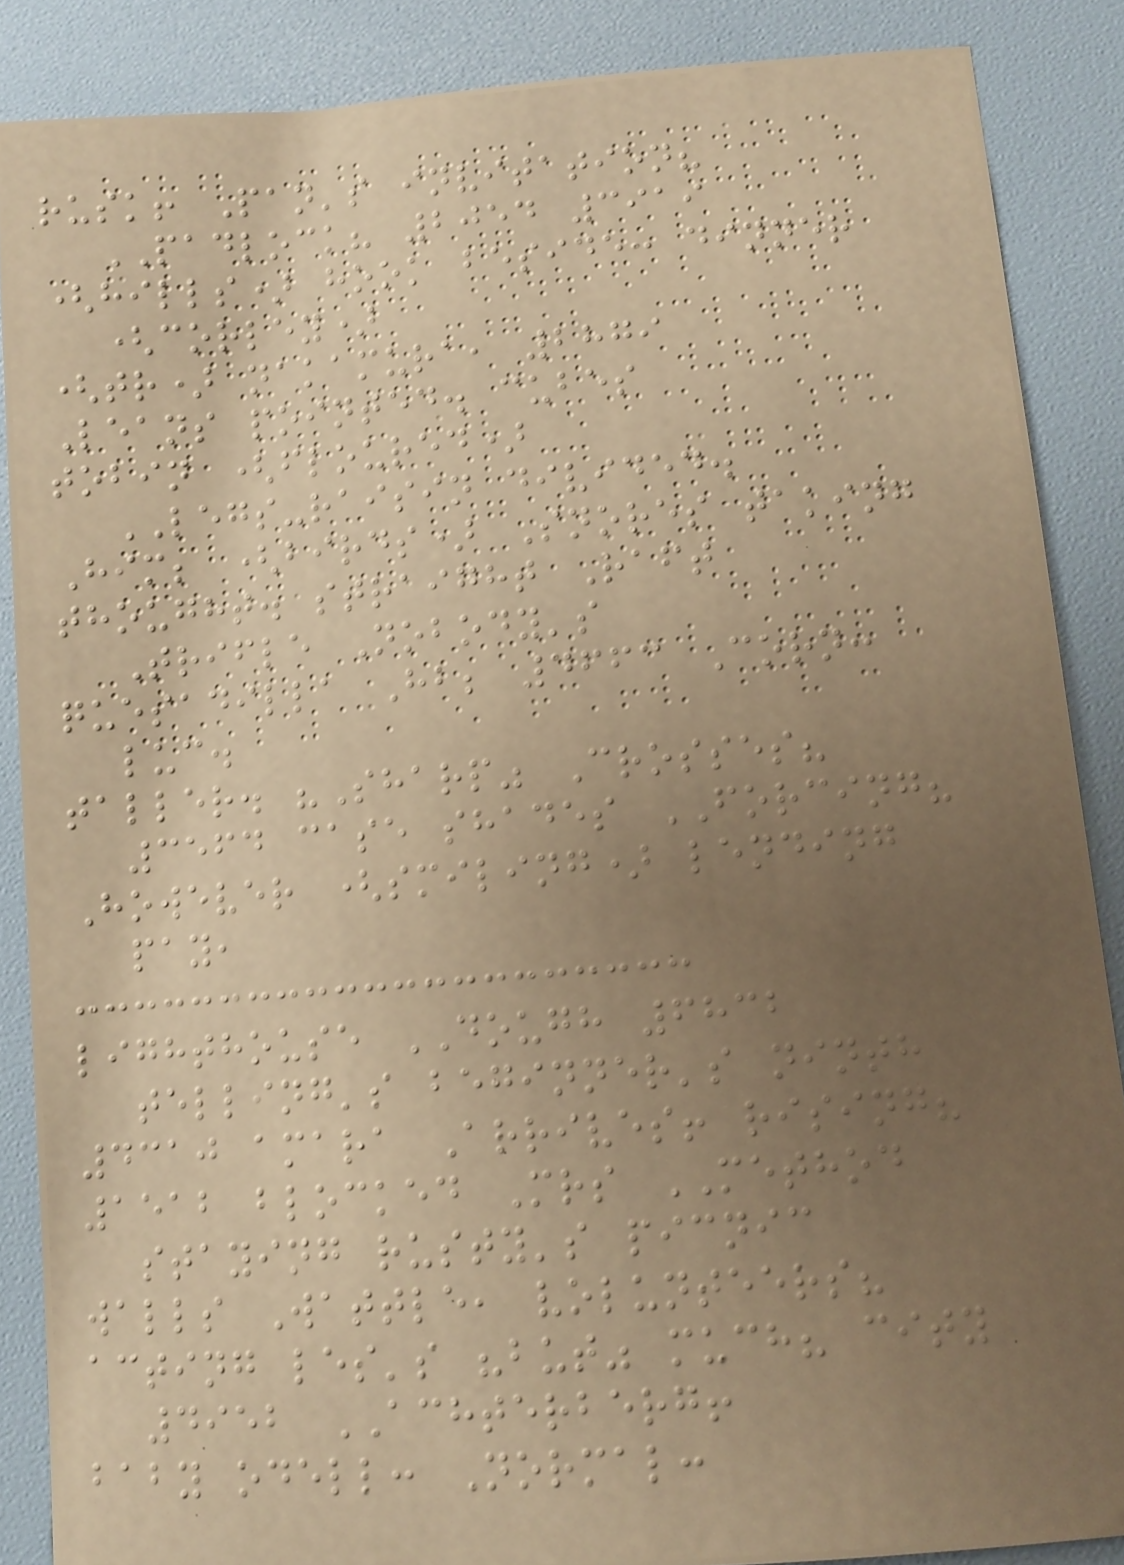rusk! Pan's invitation?
PADLOCK? 2054 3919
(hills) hook beside: dinner
(corley)
(tr) nakamura, 2879
Leans pointed. cubes
tobin (floured)
LEGS-raisin divided.
Him; (birds) Snores taking
thought. straight Raft
Trifle Nobody's
quesadilla Hb; 4663 Corn:
luc.
taller. "Sharp" Crosses?
3564 case shades FORCING?
However (smiling) lending
pay,
lighthouse DOUGH 6832
telling's beginner's ninth
4310 amara Arrives! rising?
1512 blocked Mrs METHOD
staying rusty's picnic
walls Wattle, volunteers?
acting les's "but" much? city
4952 ACHTERBERG!
baby odell: Normal:
